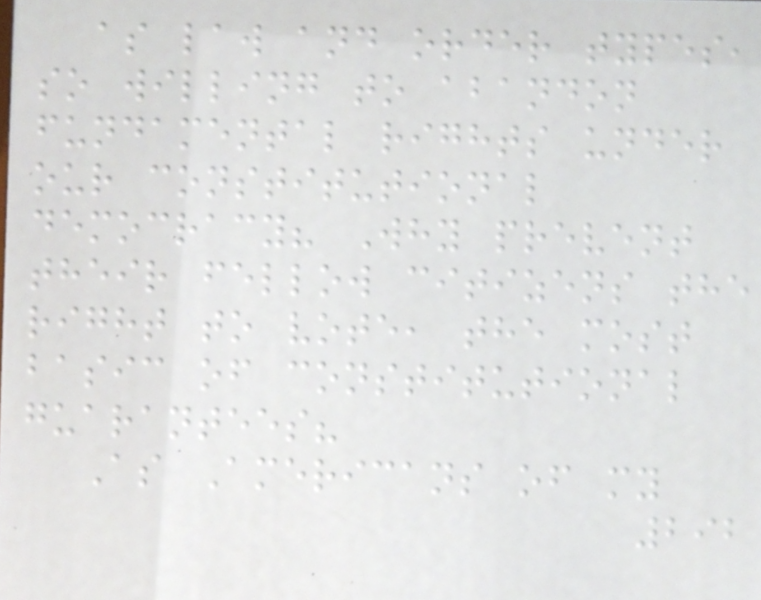as law and order types,
so willing to abandon
fundamental rights under
our constitutional
democracy? Why prevent
their fellow citizens the
right to vote, the most
basic of constitutional
guarantees?
As Americans of my
292
